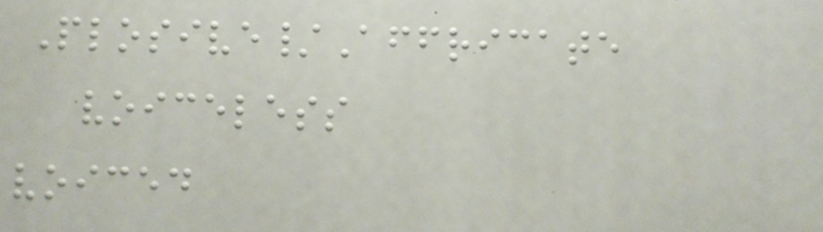Plosive/Affricate
voiceless
voiced
